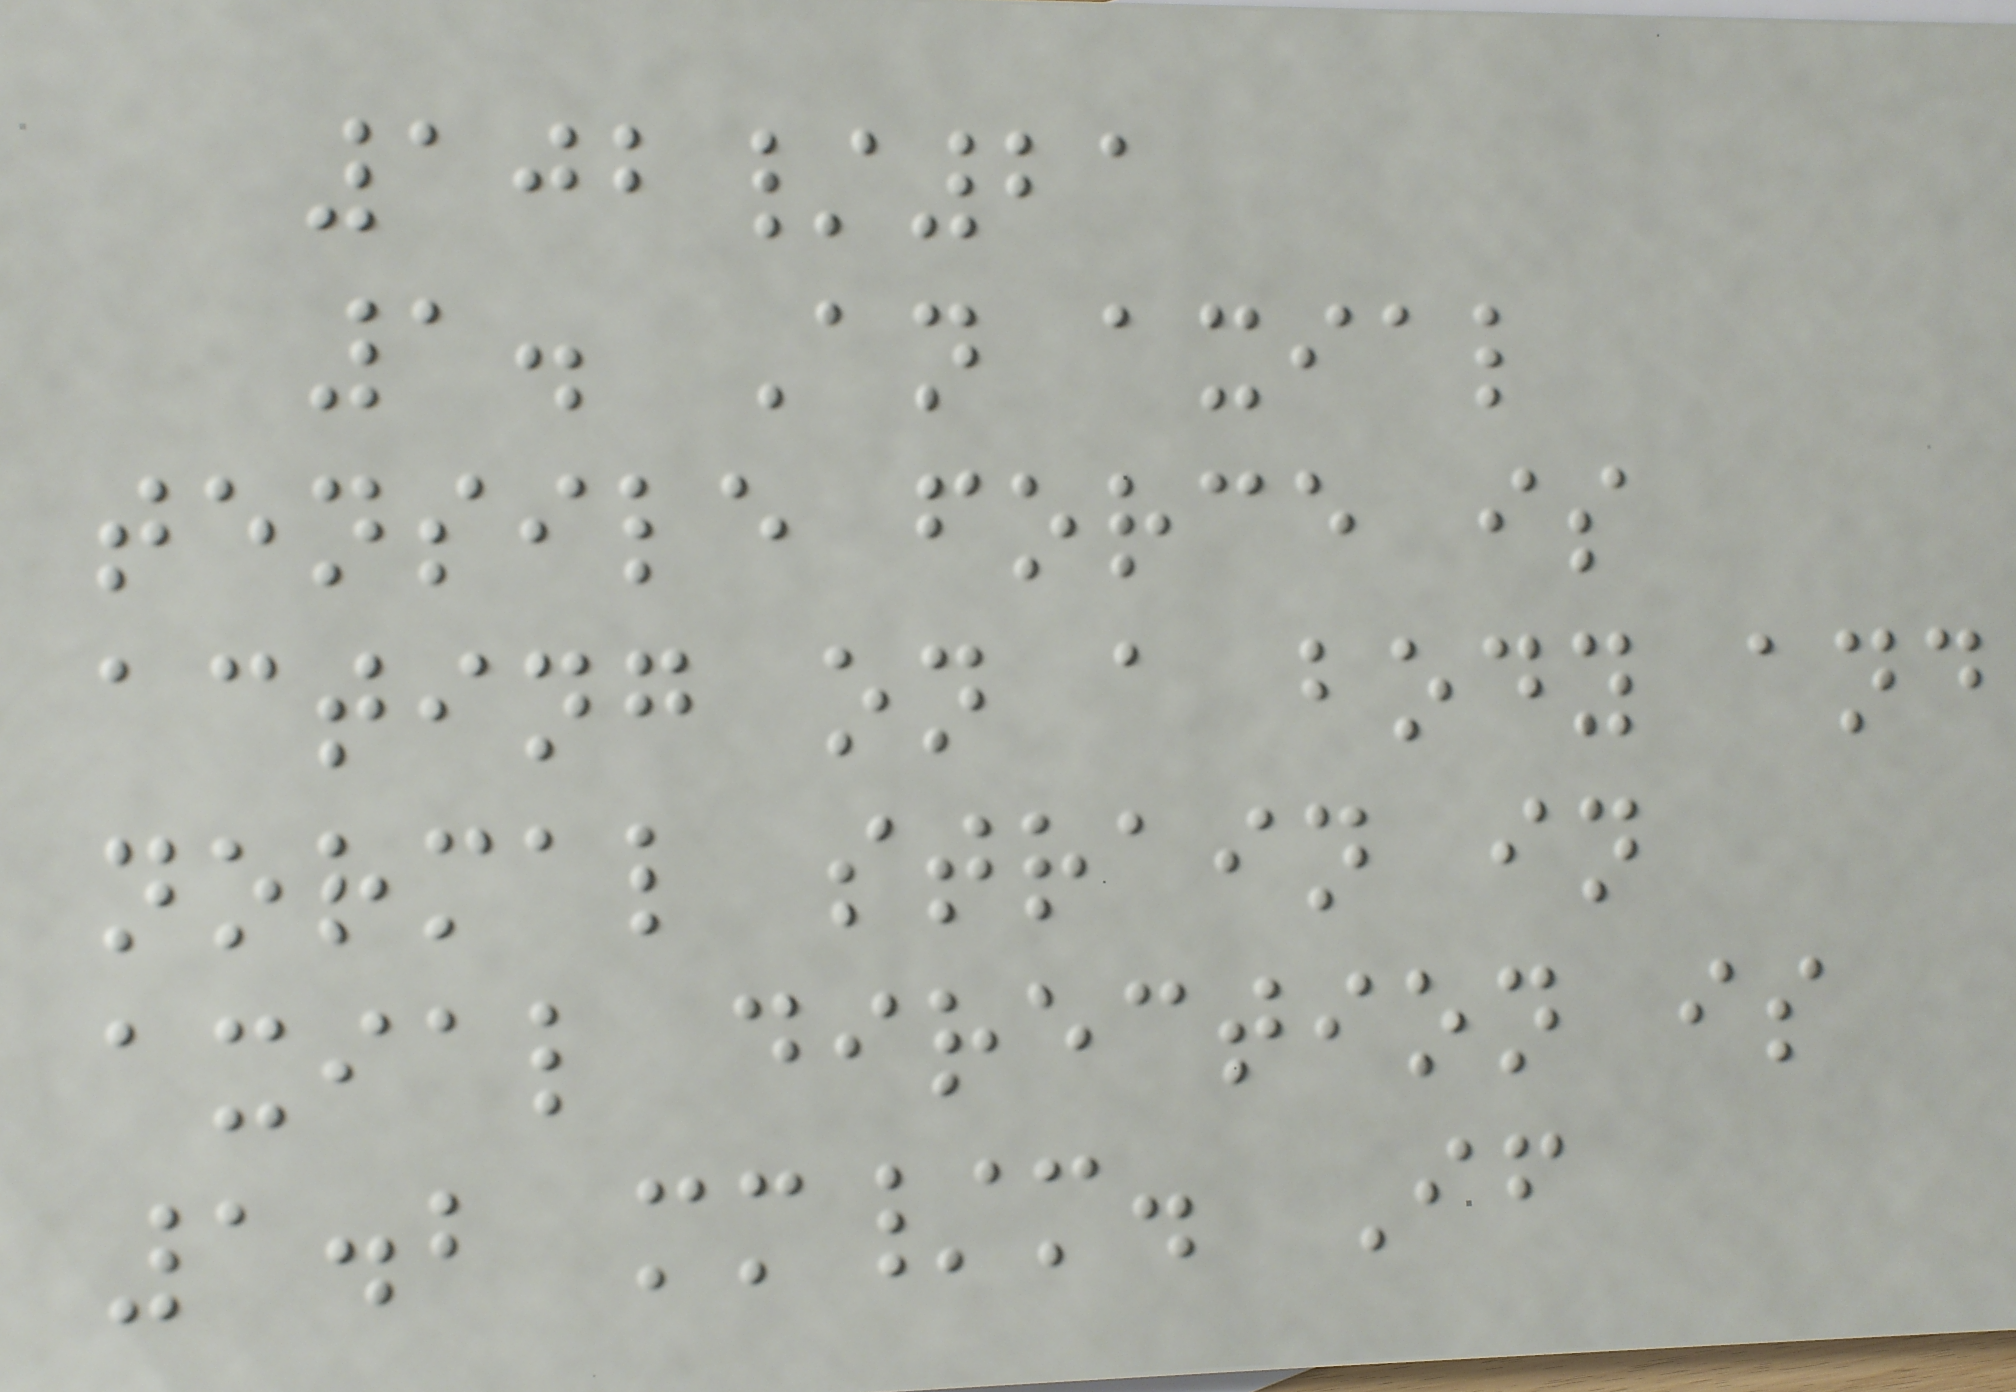102/21
1. An axial
tensile force is
acting on a body and
normal strain in
axial direction is
1.2 mm/m. If
